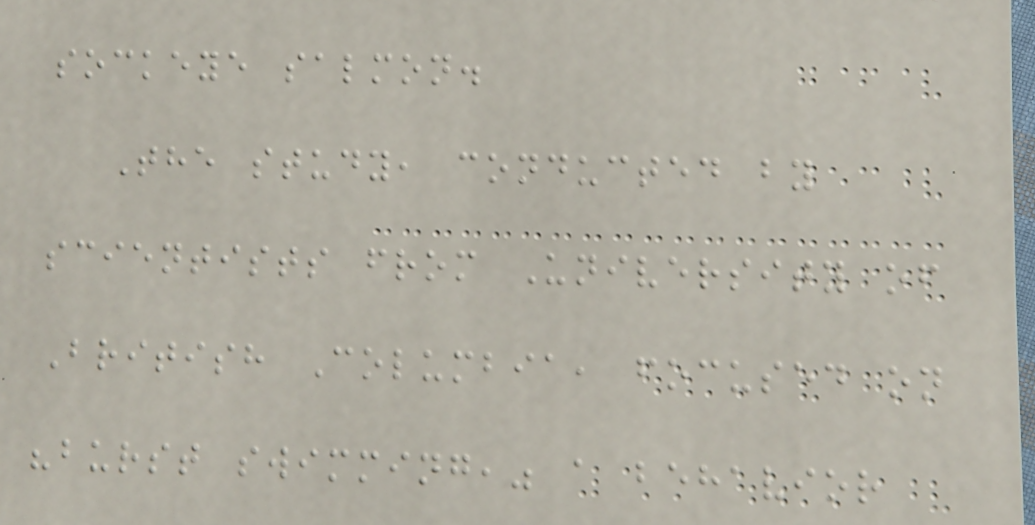sockeye salmon.
The study, conducted by
scientists from University of
British Columbia, focused on
"burst swimming," a behavior
